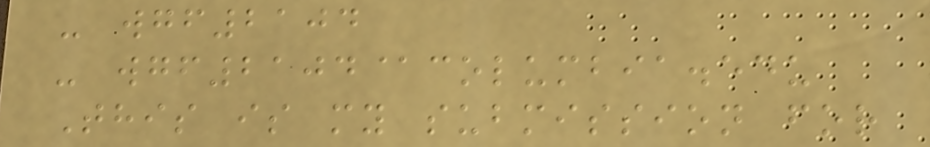- wgf2104
- wgf2104@columbia.edu
This is my submission for
